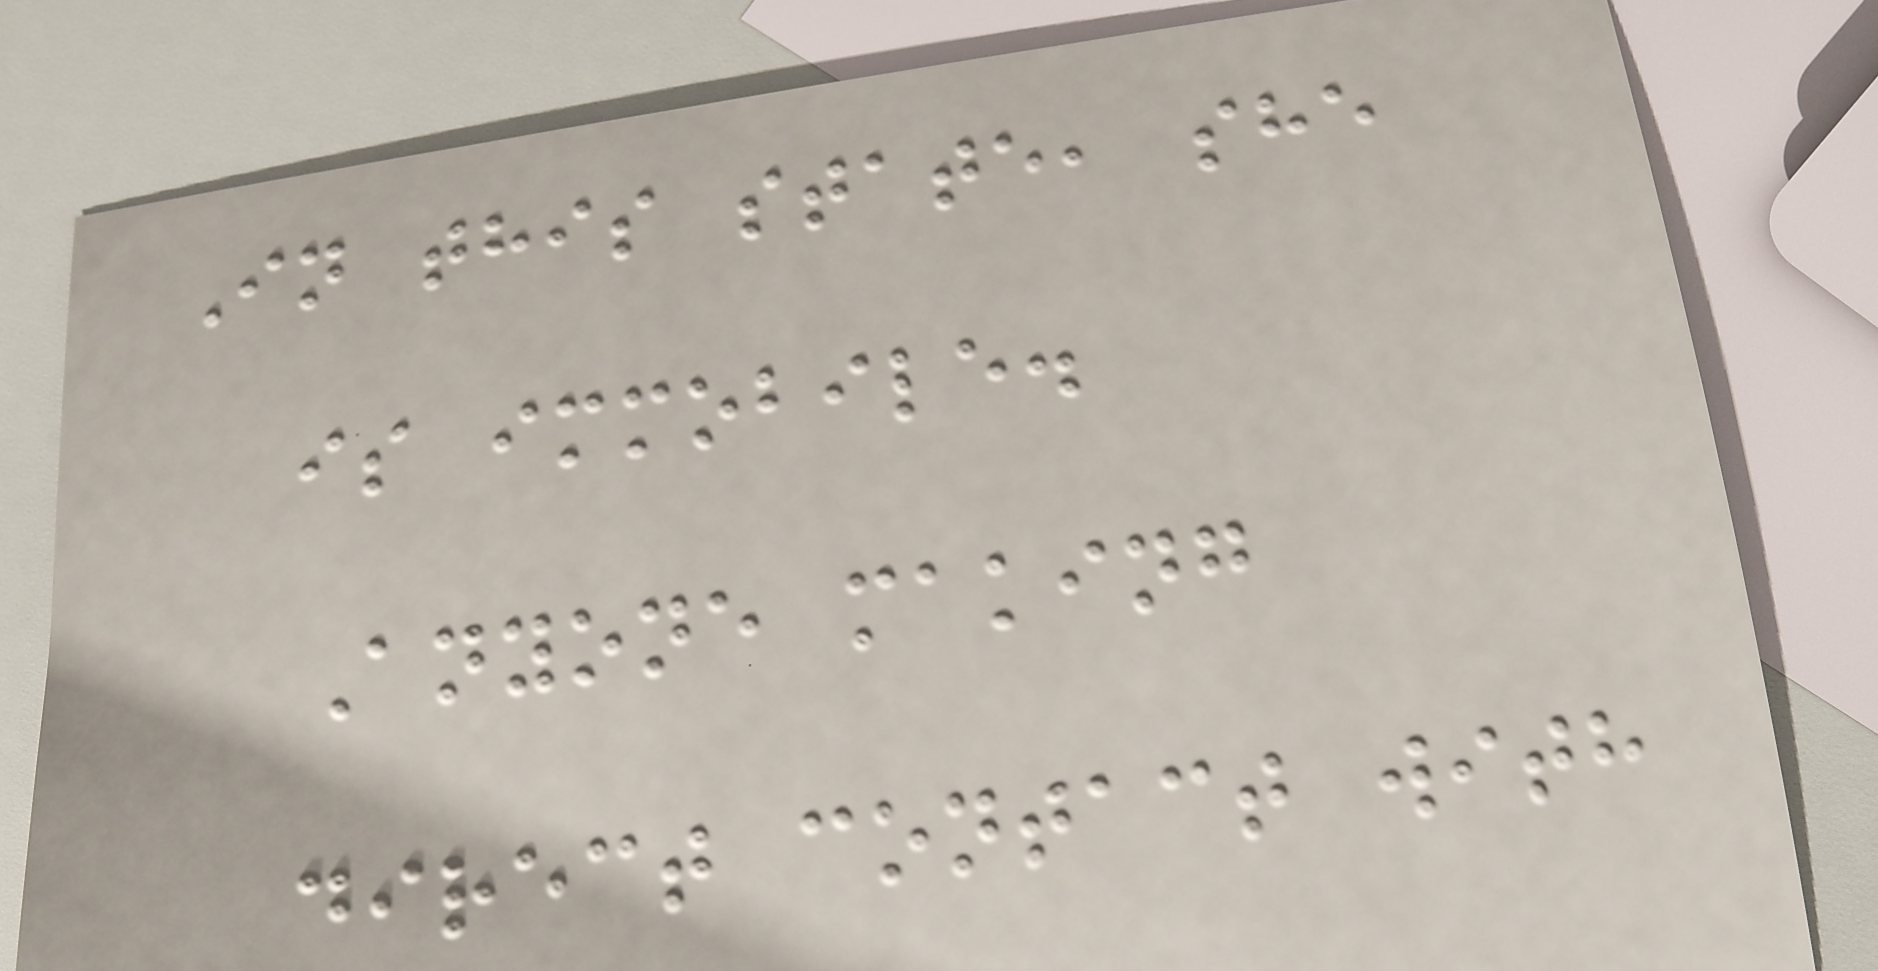In this state, she
is immobile.
Anyone making
direct contact with
